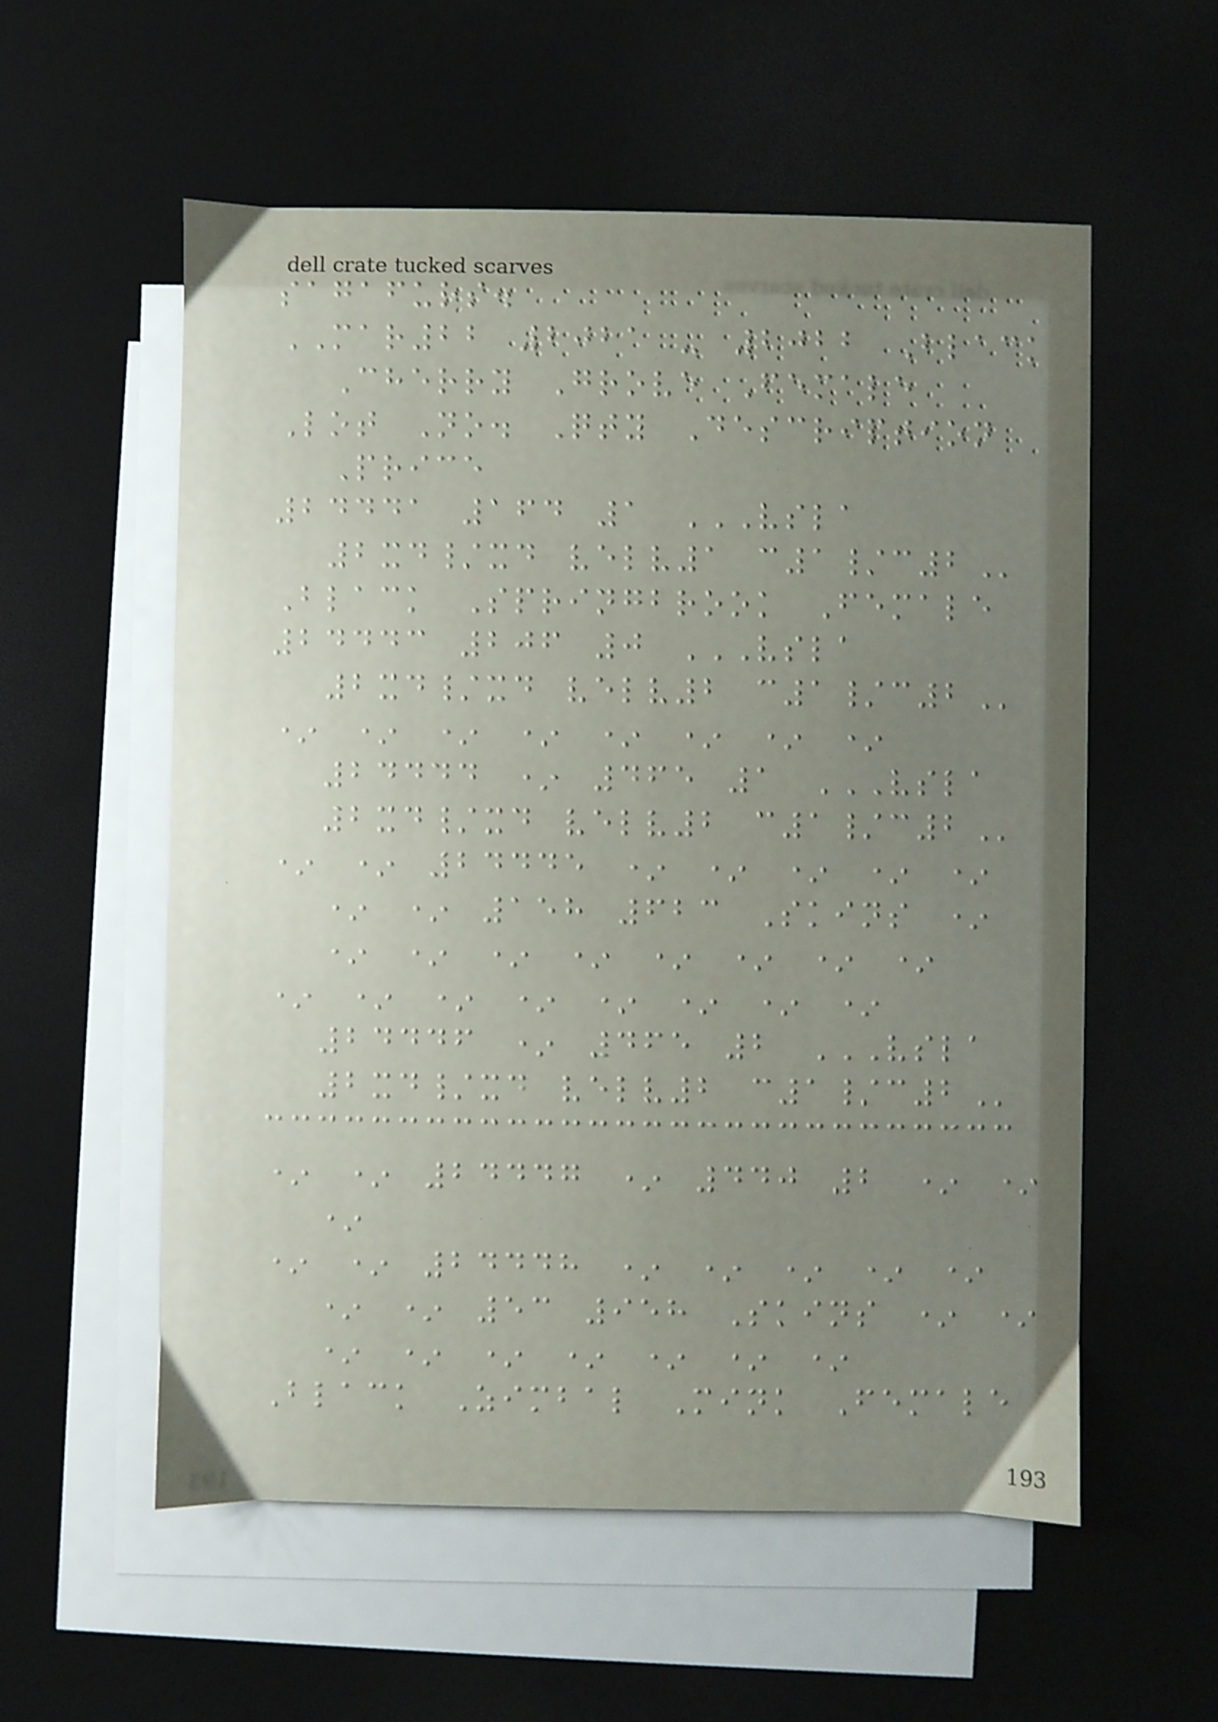sagafurs.
MAR22 2021 - 2022 Black
Cherry Grove Female
Lot No. Qty Description
Price
24441 164 1 VSLA
2XD/XD VELV1 C1/C2
Black Springbrook Female
24443 206 0 VSLA
2XD/XD VELV2 C1/C2
* * * * * * * *
24444 * 465 1 VSLA
2XD/XD VELV2 C1/C2
* * 24445 * * * * *
* * 158 623 Skins *
* * * * * * * *
* * * * * * * *
24446 * 465 2 VSLA
2XD/XD VELV2 C1/C2
* * 24447 * 440 2 * *
*
* * 24448 * * * * *
* * 53 958 Skins * *
* * * * * * *
Black Zimbal Mink Female
